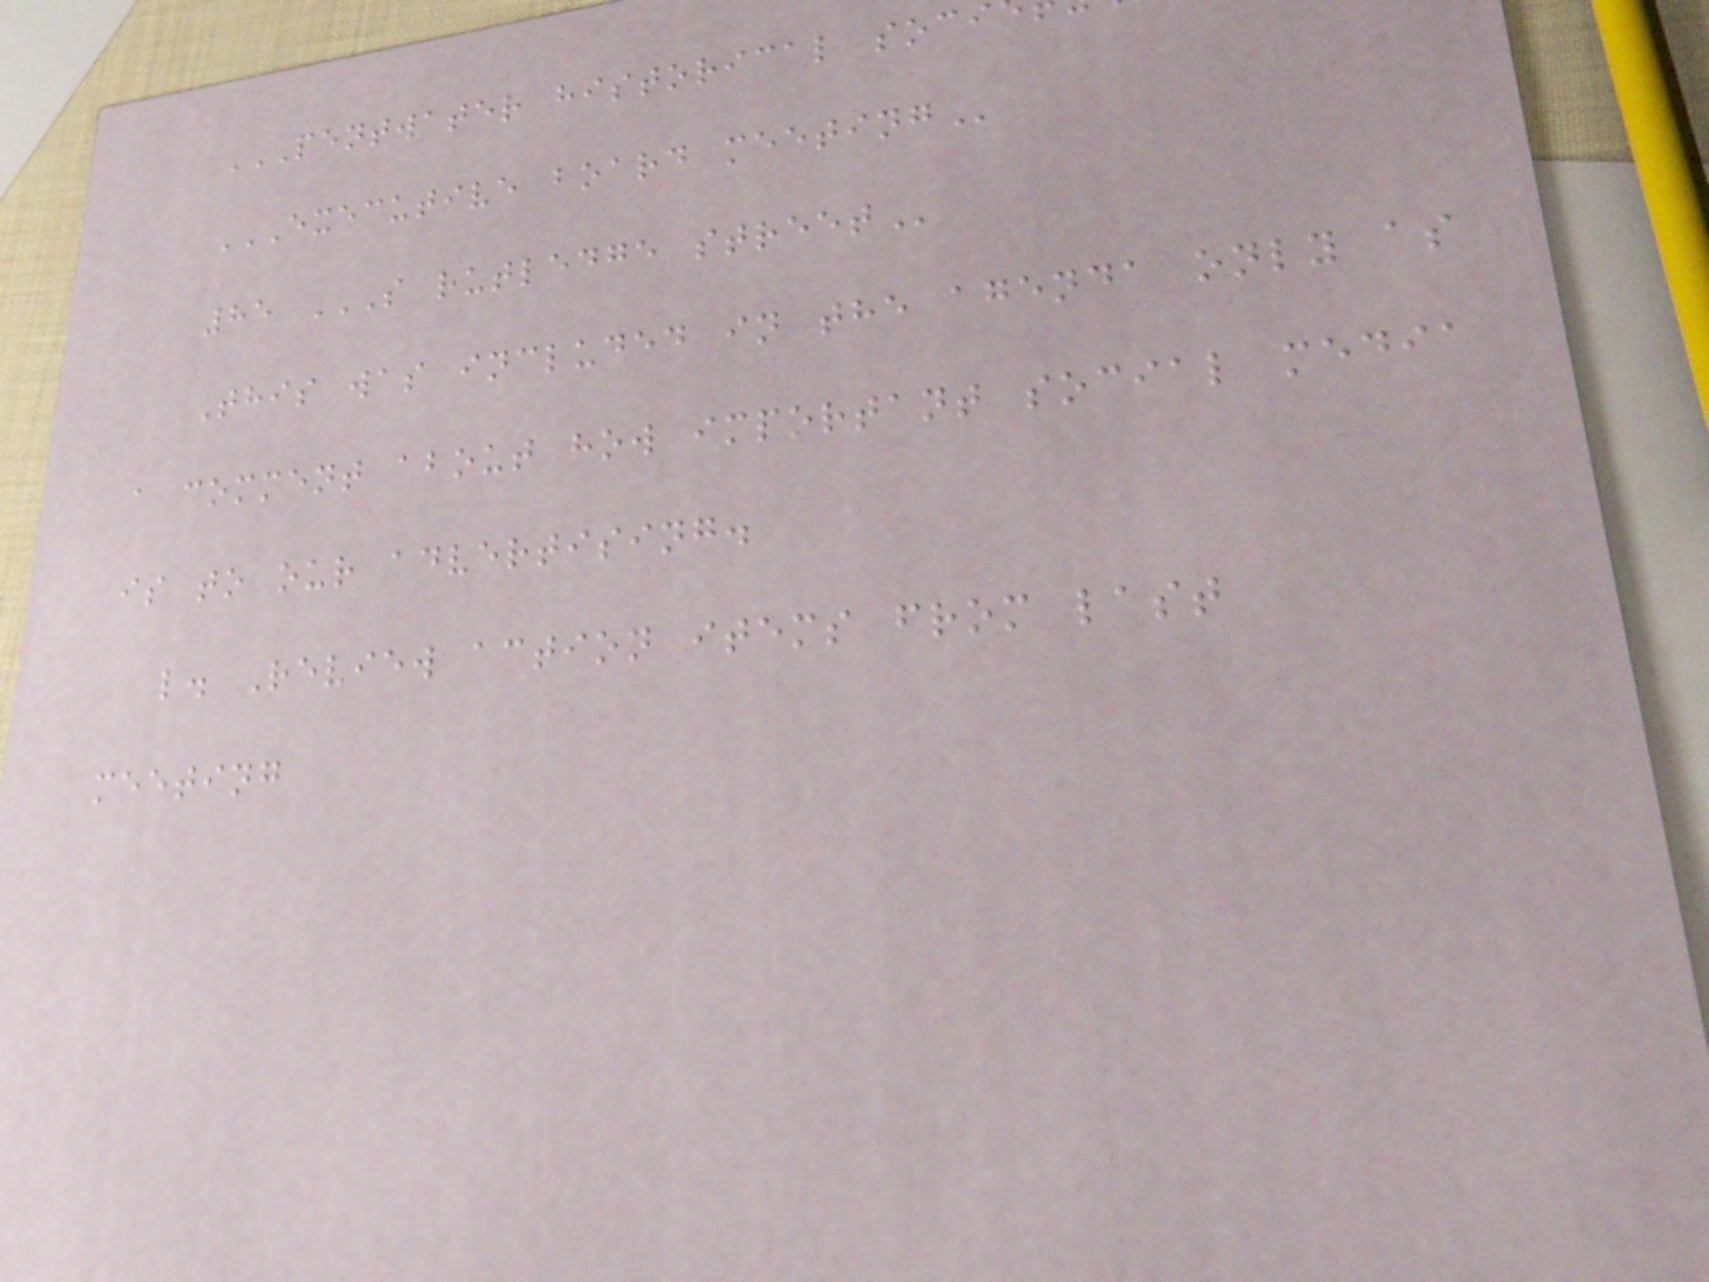EXECUTIVE BOARD MEETING
85 S RUTLEDGE STREET
This was included in the agenda only as
a comment about how important social media
is to our advertising.
l. Review action items from last
meeting
